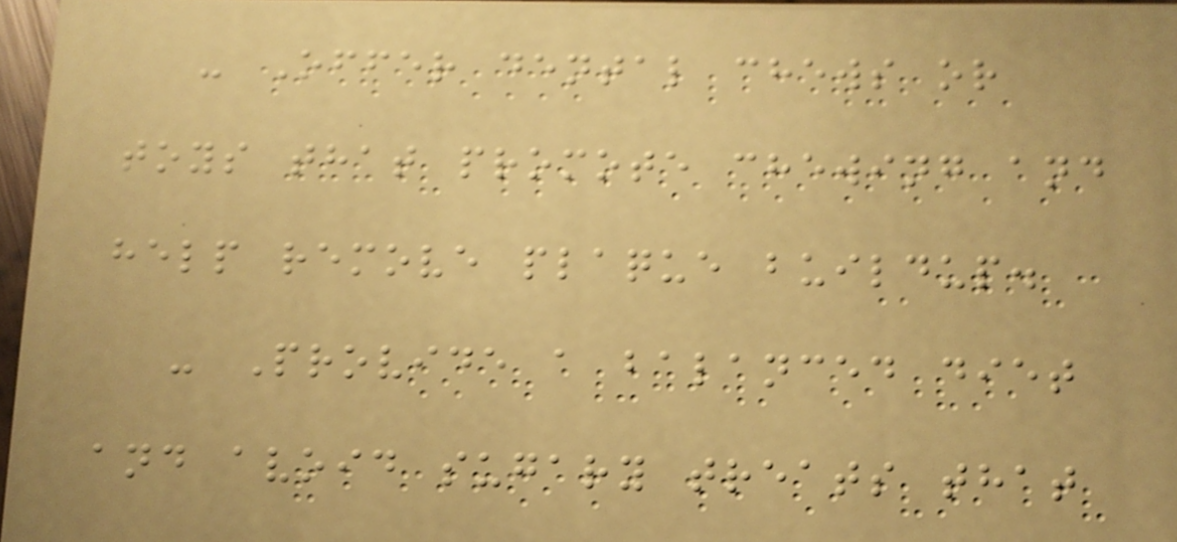- Offer dental chews or
toys that promote chewing and
help remove plaque buildup.
- Provide a balanced diet
and avoid sugary treats that
